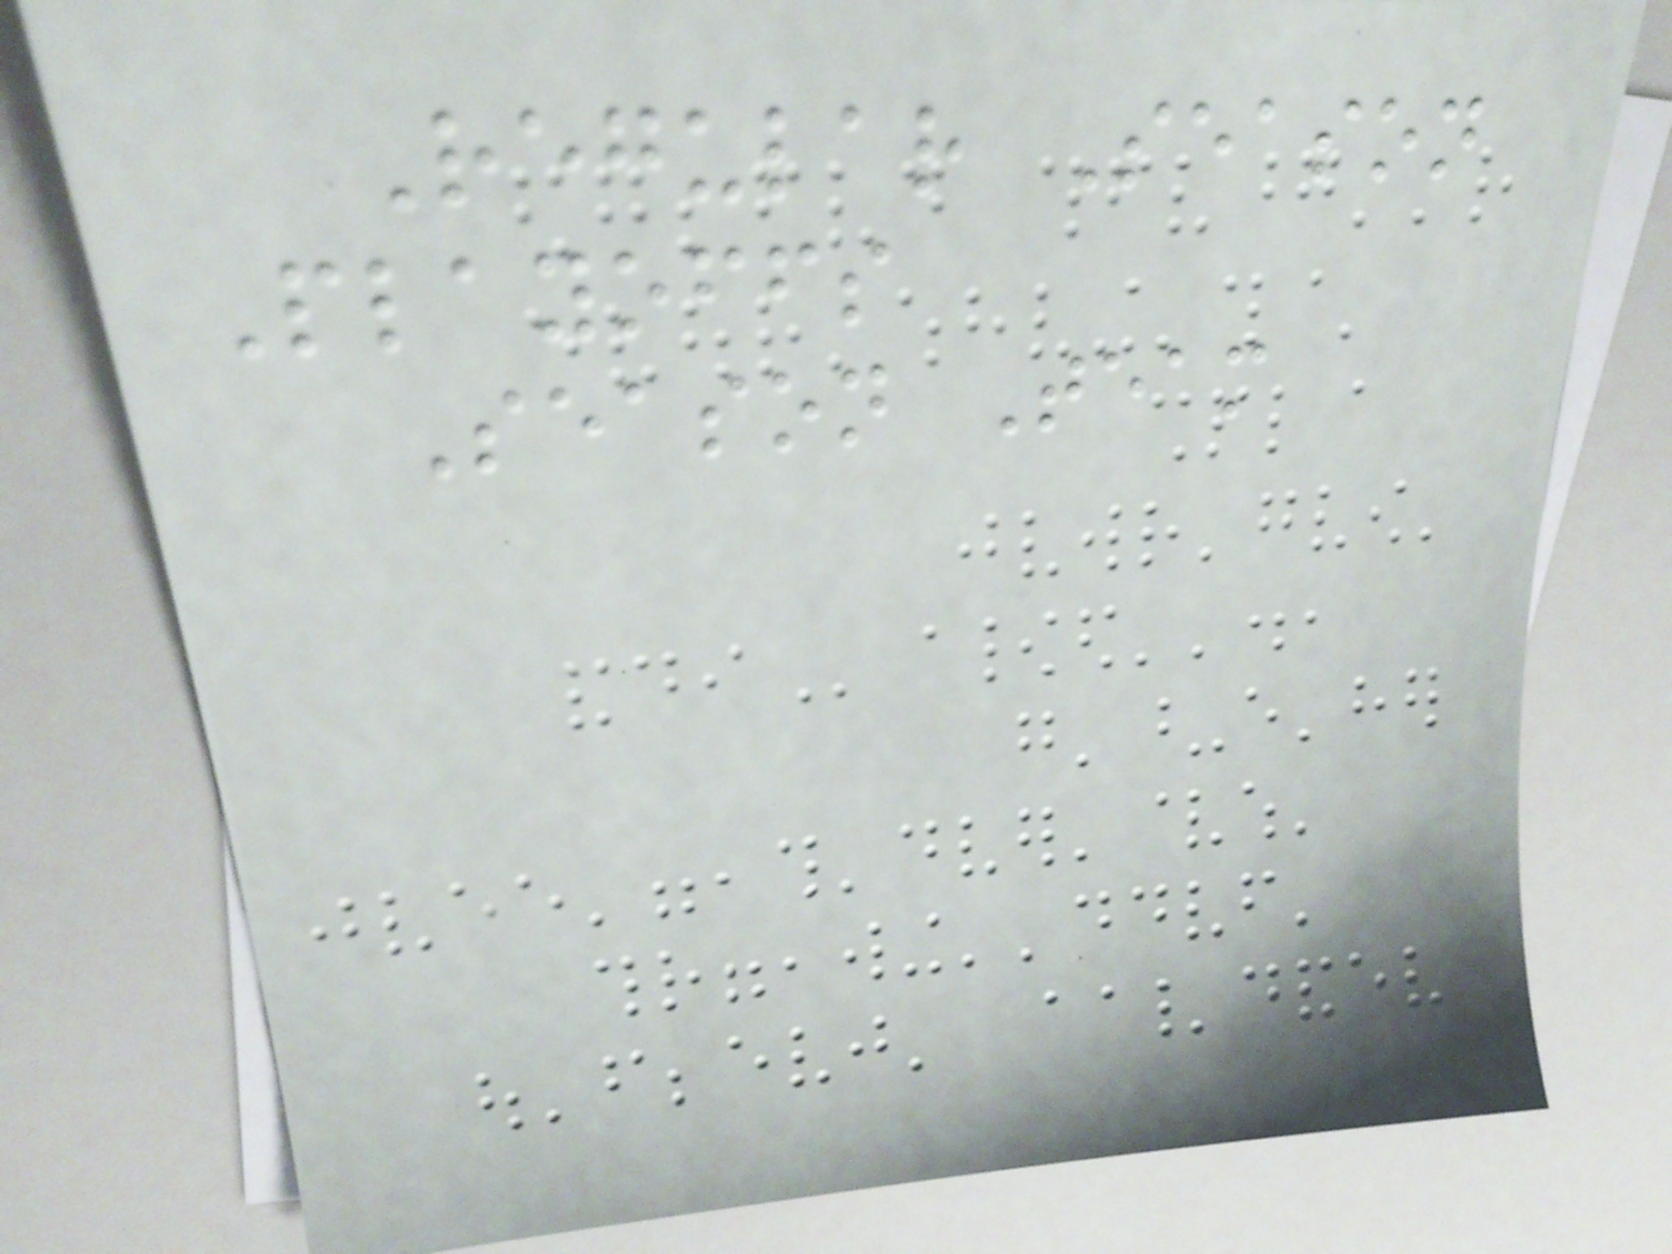Regular Season
Playoffs
Season Team
